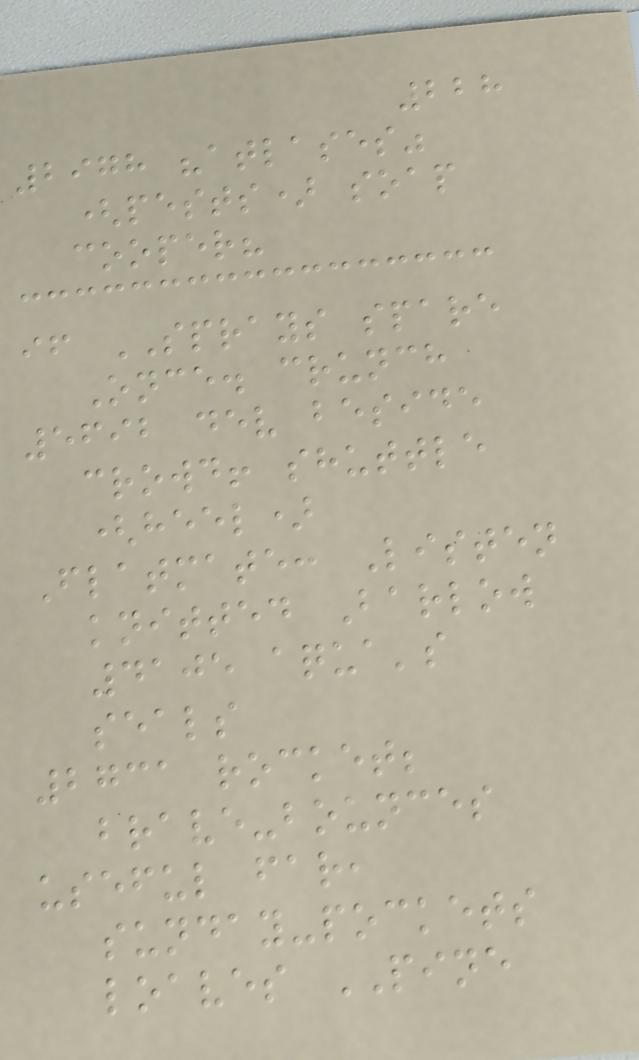228
2978 "atlases"
(pests) soap
cooper?
if SPRAYS spare
Once. crunch
5692 dev beside
crowd! shuttle
(heel)
Flatmate: Listen
knitted Barlow
4105 aqua's
seals
2731 rocket;
brave-bounces
useful far,
sunday-pockets
loaves PINE
